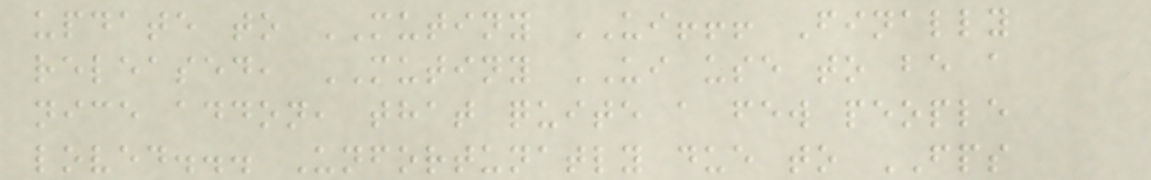update to MUTINY UI!!! Finally
released, MUTINY UI use to be a
nice addon, that quite a few people
loved... Unfortunatly due to FPS
